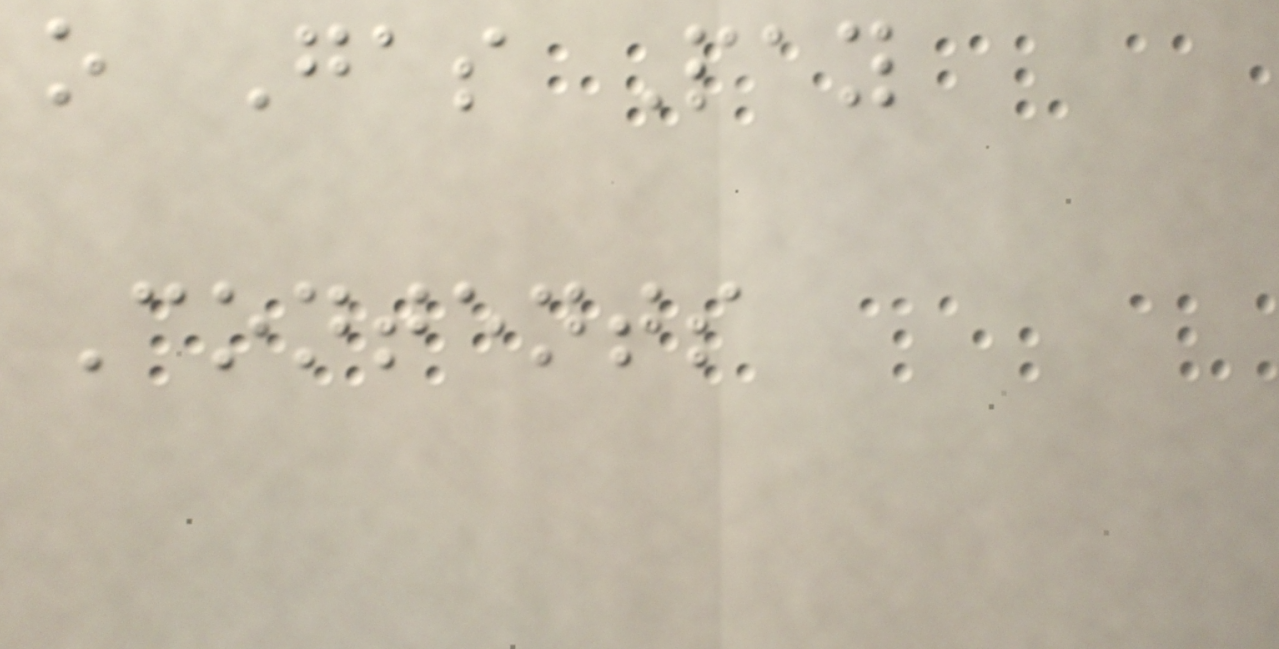o Gas Pay
Contents
